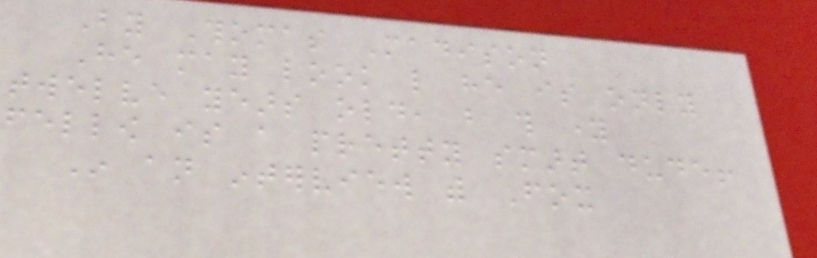By Thomas Madison
He may look like he is only
twelve years old, but this young
fellow is a pretty smart dude!
In an interview with Fox
